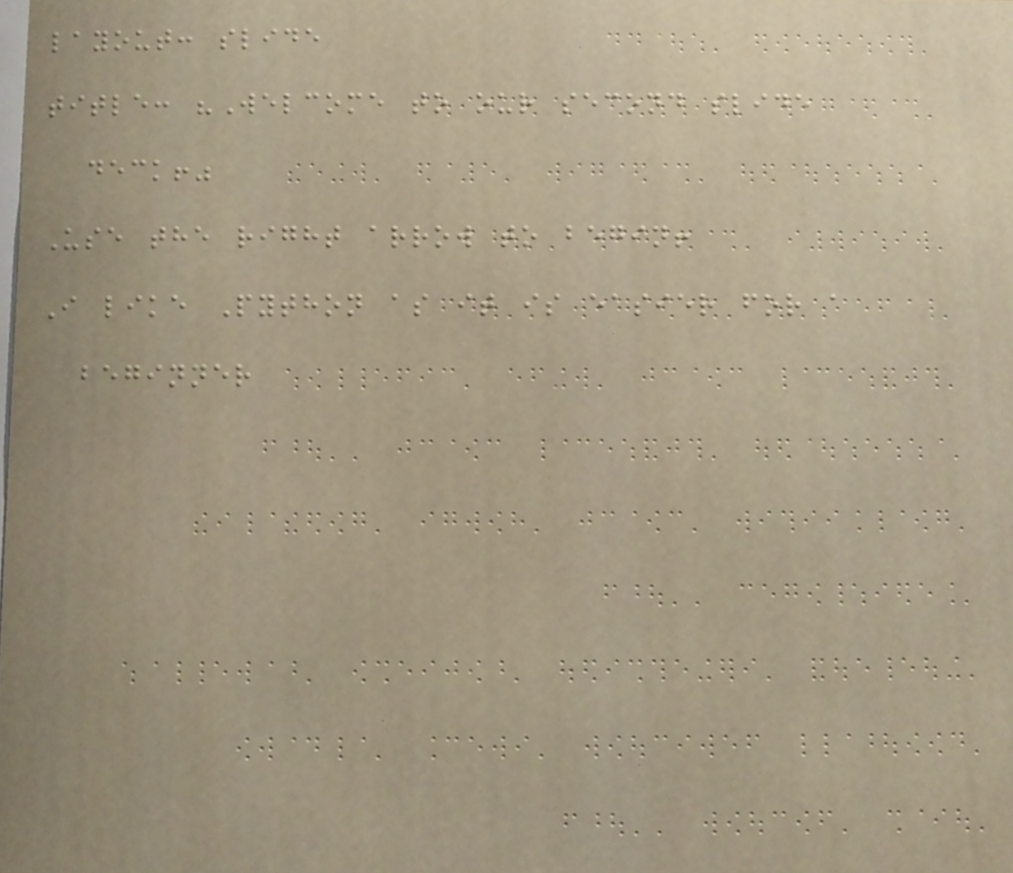layout: slide
title: "Welcome to our second slide
deck!"
Use the right arrow to begin!
I like Python as it is easier for a
beginner
